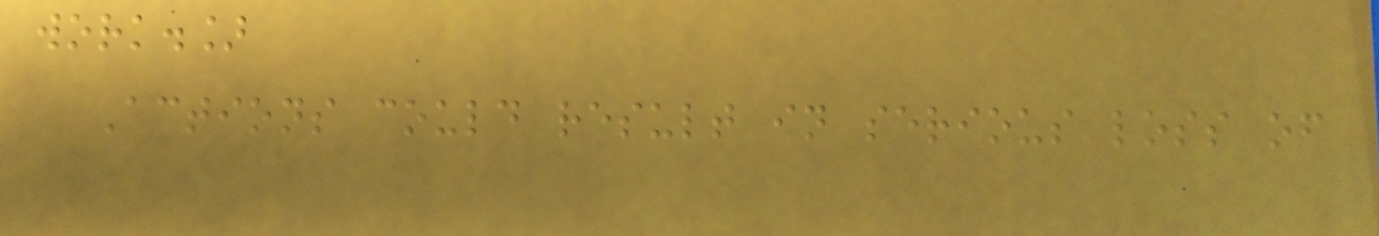work.]
Actions could result in serious loss of
